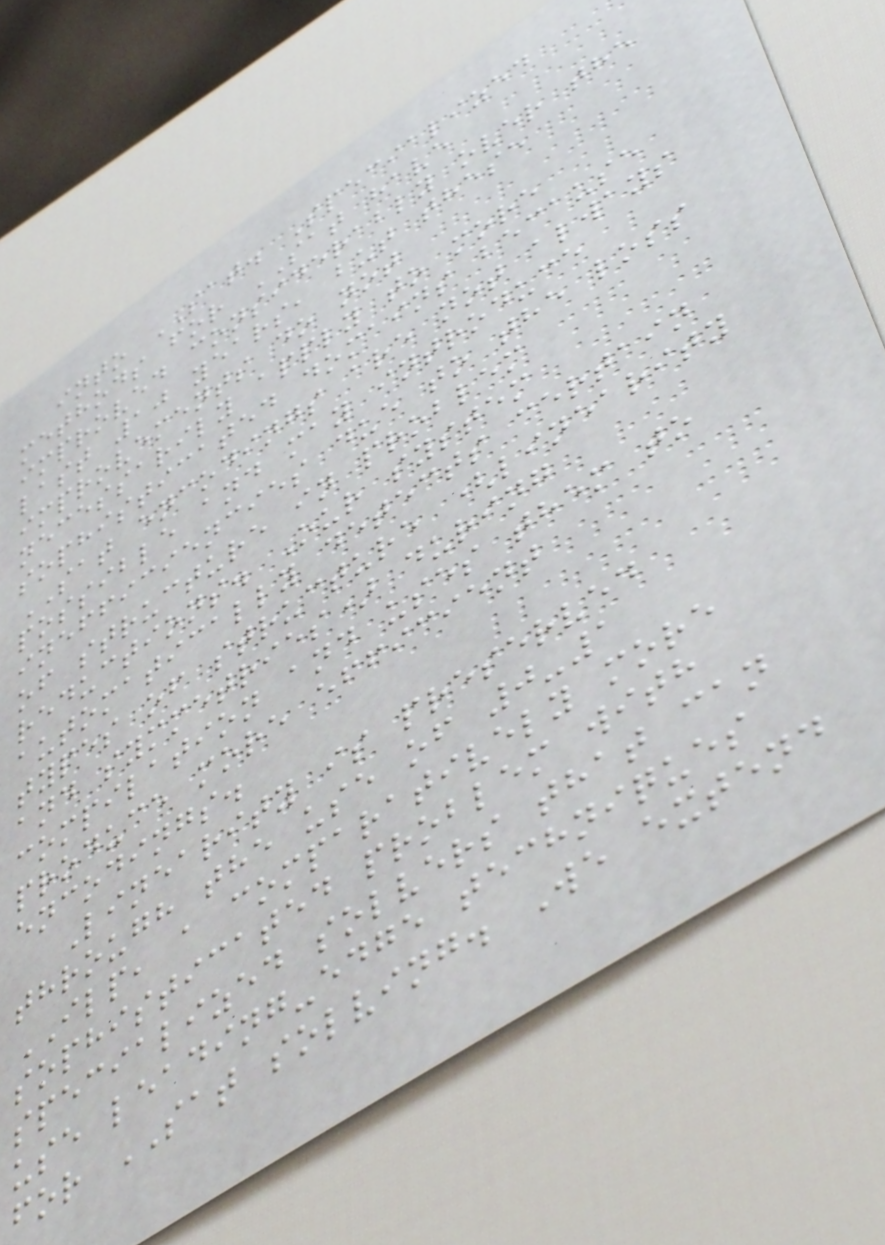into SAT. Specialized
methods for SAT have
improved considerably over the
last 10 years, but these
improvements do not
necessarily apply to more
sophisticated domains because
SAT encodings are not always
possible and may introduce
inefficiencies due to the loss
of structure in problem
reductions. Our system
automatically detects certain
types of structure (linearity
and symmetries) during
compilation and uses them to
produce more efficient
encodings.
Linearity is preserved
through the use of 0-1
ILP, a comparatively more
sophisticated problem with
specialized solvers that can
use leading-edge techniques
for SAT solving. We extend
